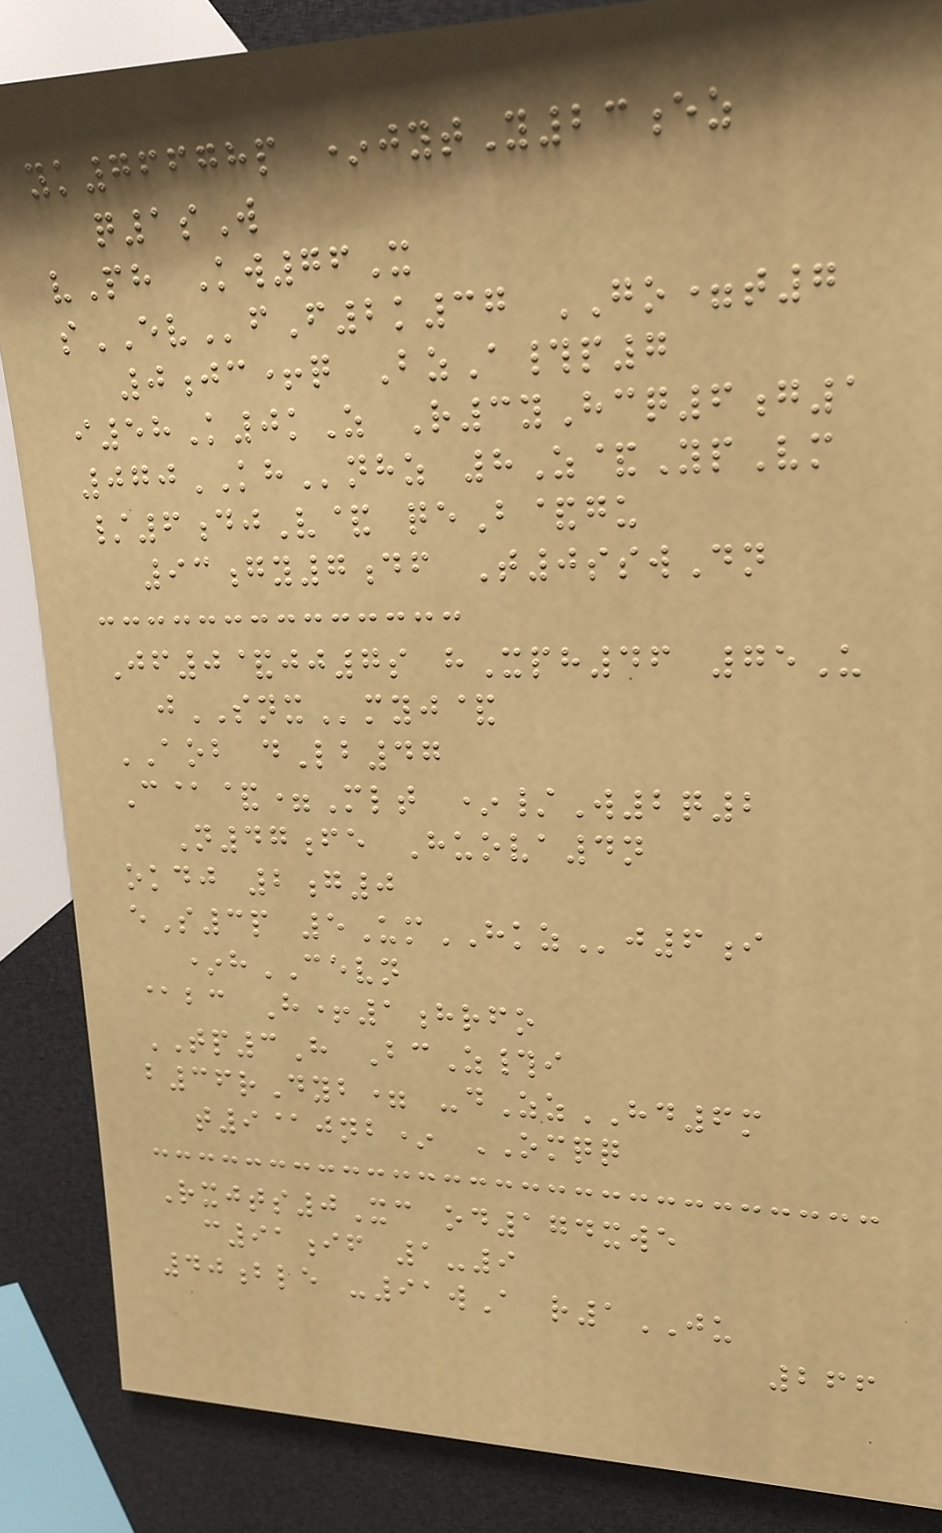yk76678p *jytY23ez
q1sW
vPh Kw76X
sEVfF2k37 GO=t7
0jc+q BzA#p7
i58K0kZ R3yHcq6g1
070KHnhz 8Z&YpVm
/6djV& qeB&gu
93gy7df T0sswDn
Jf0&jj7s hXph46 75U
jSNXmyj&
AOB dLb47
C@&=Mlt */W2q2
N47fe Huova4n
okdj 2g0
eS3p 5UmHKZj6i
*hCEVN
@bc H+1hrfo
TP3H BcZ#i
b36rDyb= -dZzHD6m
t9@jnb* OMQQ
Rxjts0Xc od174xwe
c91if 1-9
40ble -91wA r1JU
266
